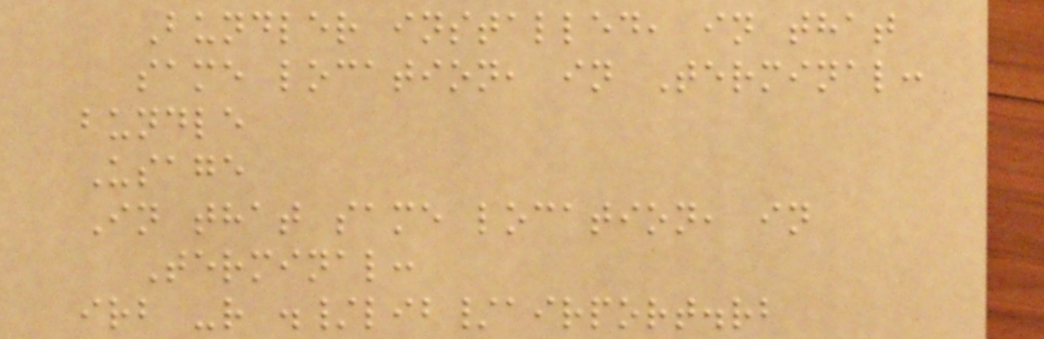Bundler installed, in that
same location, in Terminal:
bundle
Usage
In that same location, in
Terminal:
irb -r ./lib/airport.rb
